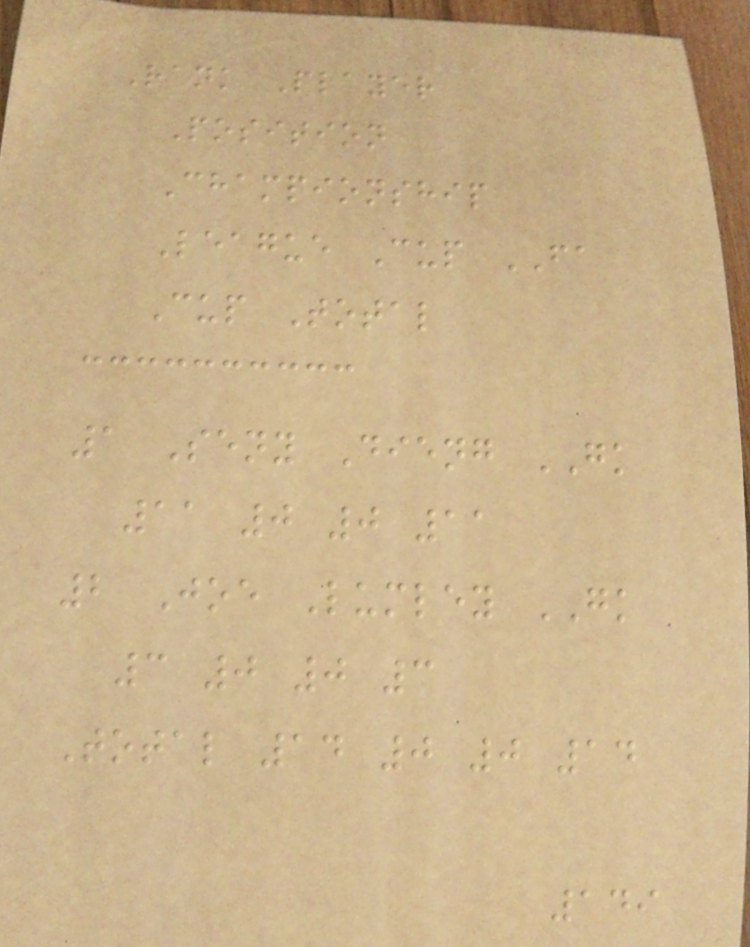Rank Player
Position
Championship
League Cup FA
Cup Total
1 Seny Dieng GK
11 0 0 11
2 Joe Lumley GK
3 0 0 3
Total 14 0 0 14
149
